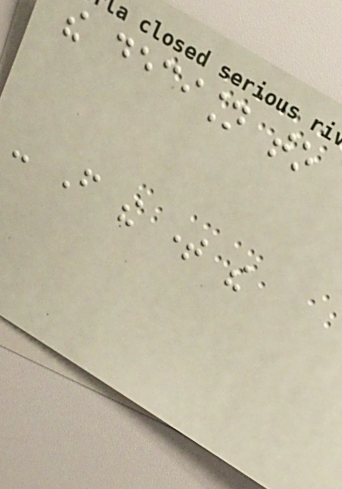the decision to
- From the time the
